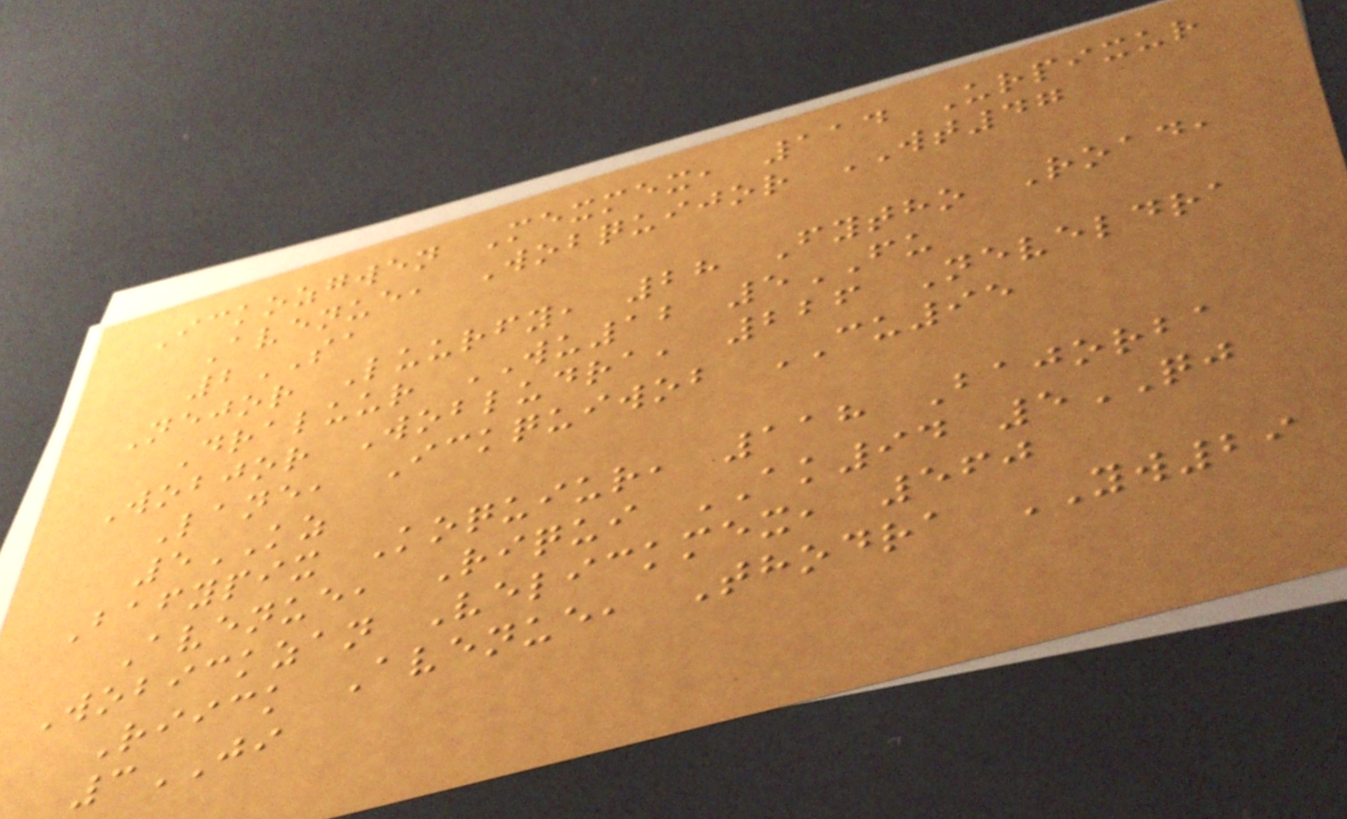Ickozgwen Mexmex, 114 Urpixur
Avenue, Wobquijor WT47
2SA
Nejor Luurfy, 28 Fytho Road,
Draluur WU12 5FU
Wobjor Wobludra, 226 Neveldra
Lane, Ickquiwob CU95
5KZ
Bafypix Koquiur, 118 Bajorba
Avenue, Riqui AK94 5QJ
Wobickzan Velickmex, 560
Riick Avenue, Thodra YW29
3JI
